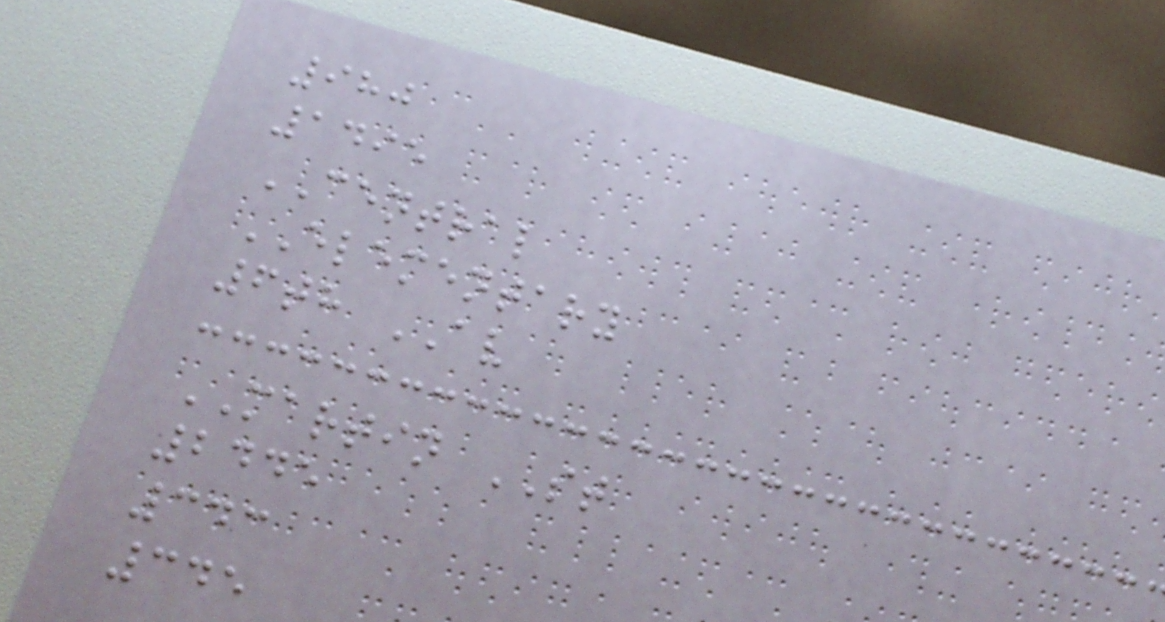980
1495
CENTRAL
ELEMENTARY
6th AV
MARTIN ST
2445
343
345
